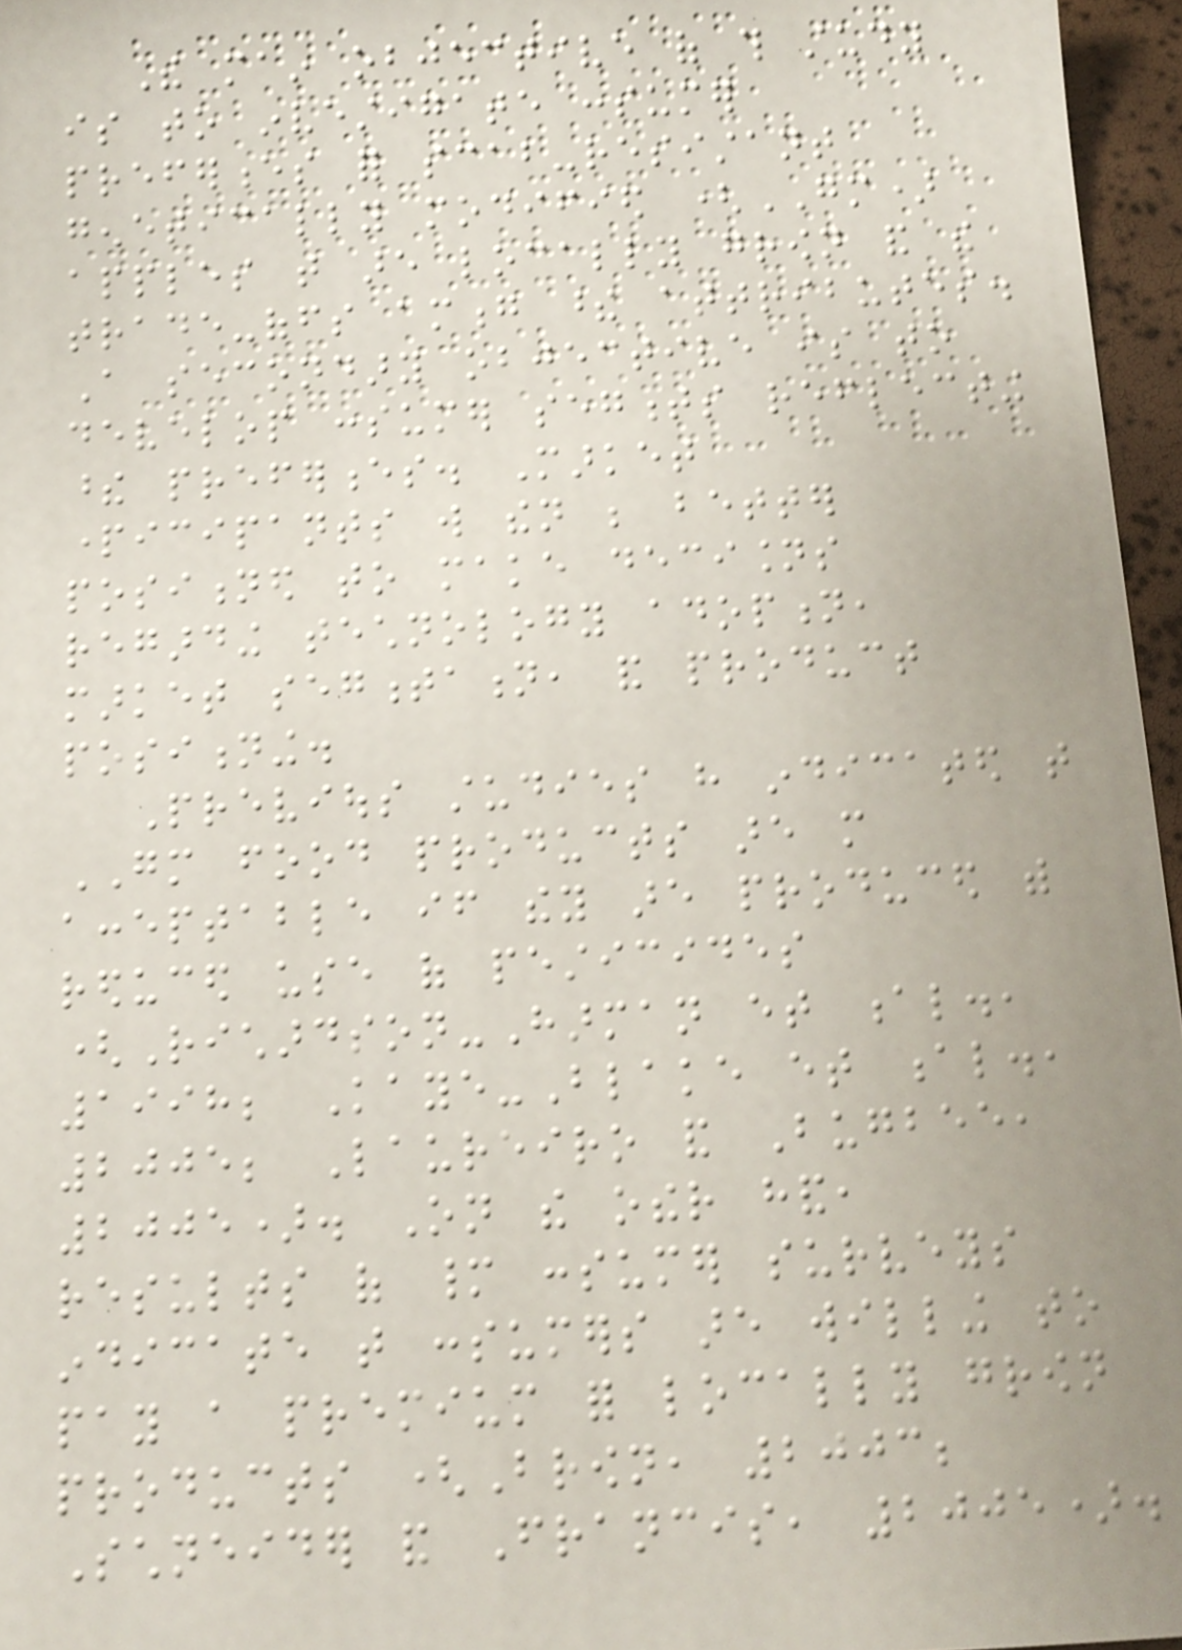The main objective of this study
is to investigate consumer
preferences for scab-resistant
genetically modified (GM)
apples that are locally grown and the
trade-offs among these attributes.
A secondary objective is to
develop consumer segments reflecting
these preferences. Market
participants will then be better
positioned to make decisions
regarding technology adoption,
market segmentation, and product
positioning.
Previous studies have indicated that
GM food products are more
acceptable if they are produced with
reduced use of pesticides
(Richardson-Harman et al.,
1998; Kaye-Blake et al.,
2005; Laureiro and Bugbee,
2005). On the other hand,
results of many consumer surveys
indicate that consumers are willing to
pay a premium for locally grown
products (Brown, 2003;
Schneider and Francis, 2005).
